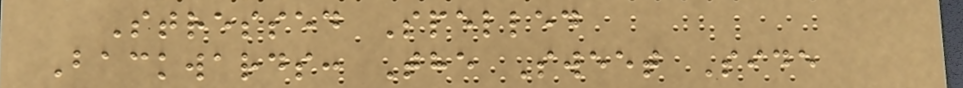Stressed Spelled
Backwards: The Sweet Side
